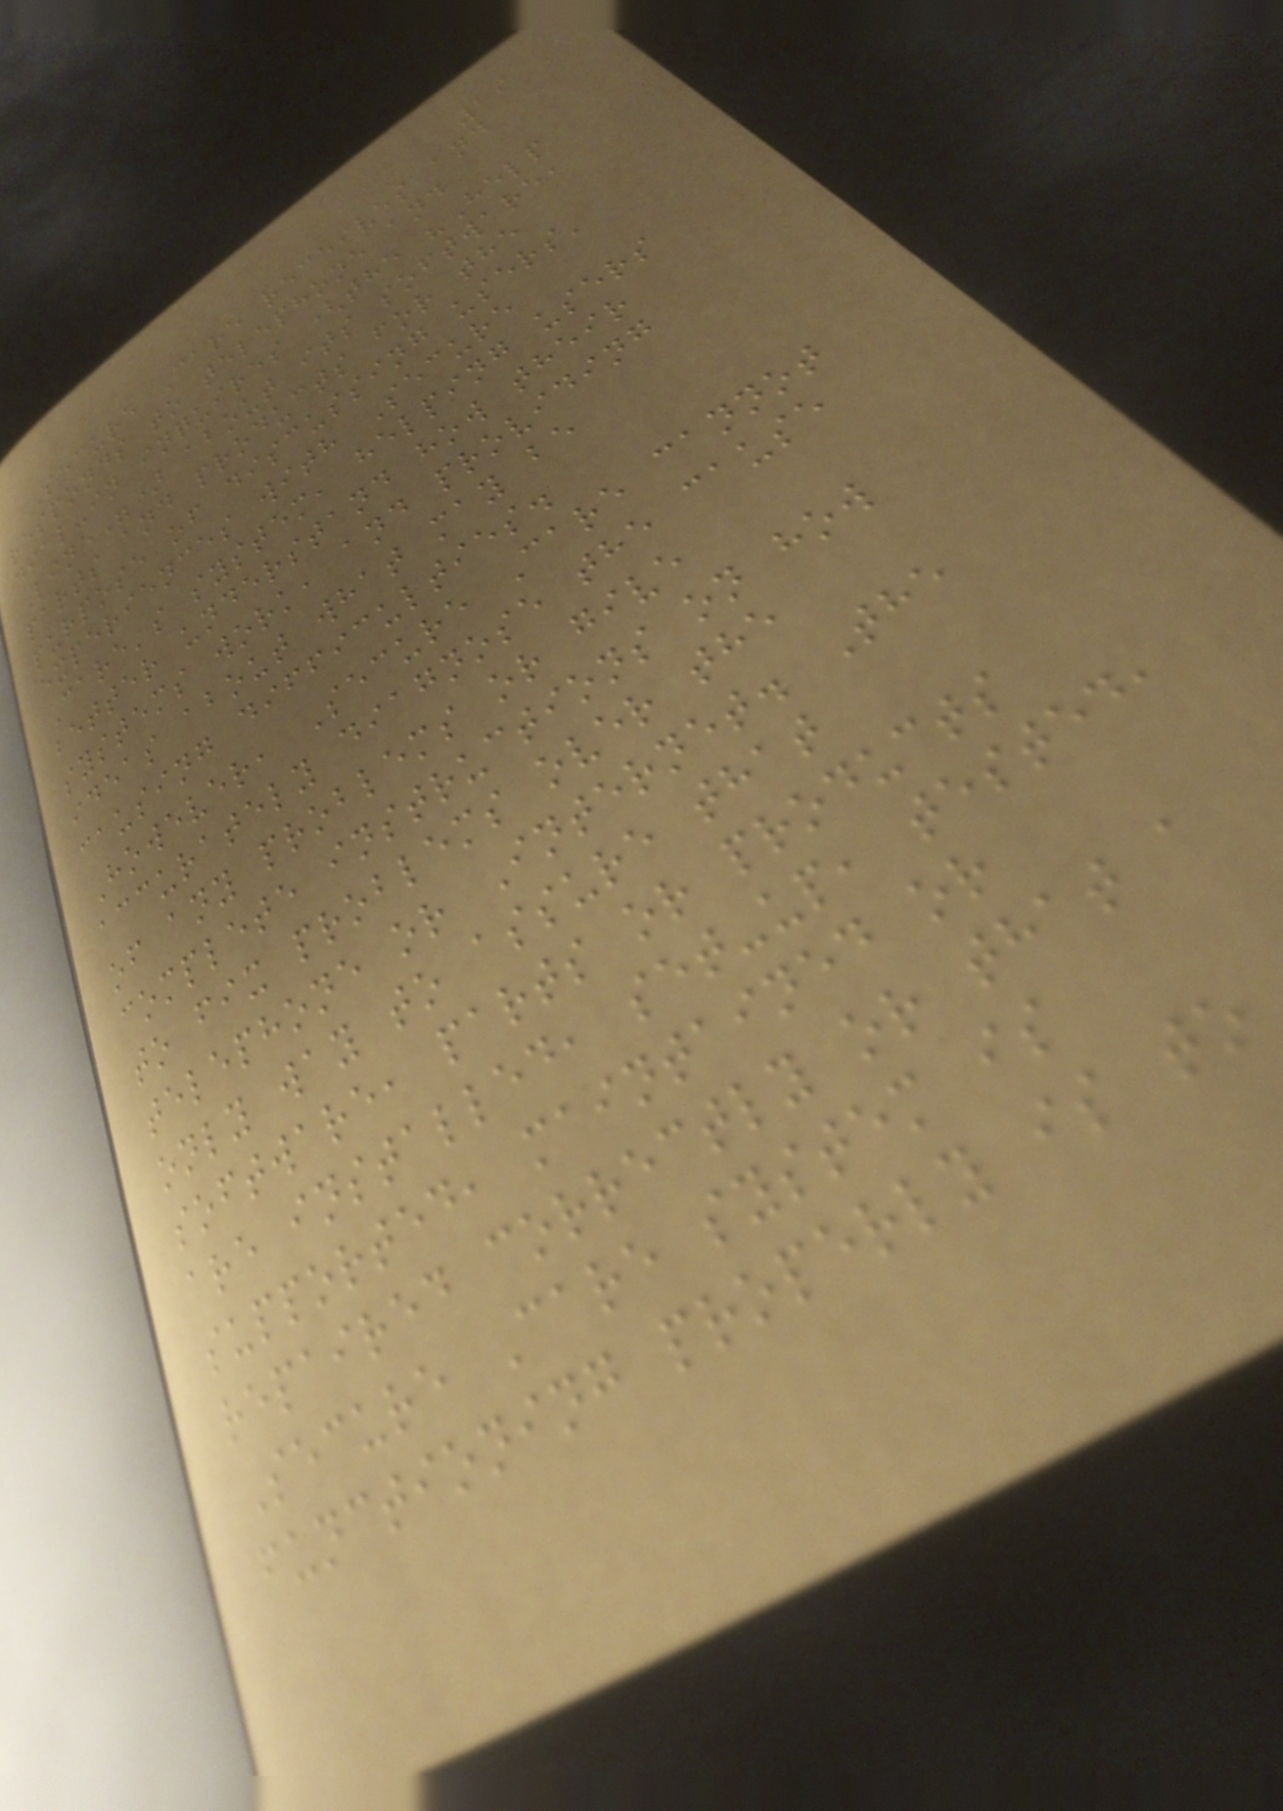19
Secure Care receives and
responds to telephone and
dial-in inquires (the "Help
Line") about its software,
parts and products for the
purpose of discussing users'
experiences with Secure
Care's system, helping users
better understand how their
systems work, and providing
ideas about what may be
causing difficulties.
However, Secure Care cannot
accurately diagnose the cause
of any problems or give
complete instructions on how
to fix problems over the
telephone or Internet. The
only way to assure that
software, parts or products
are installed, set-up, tested,
supported, maintained or
repaired correctly or that a
Secure Care system is
functioning properly is to
